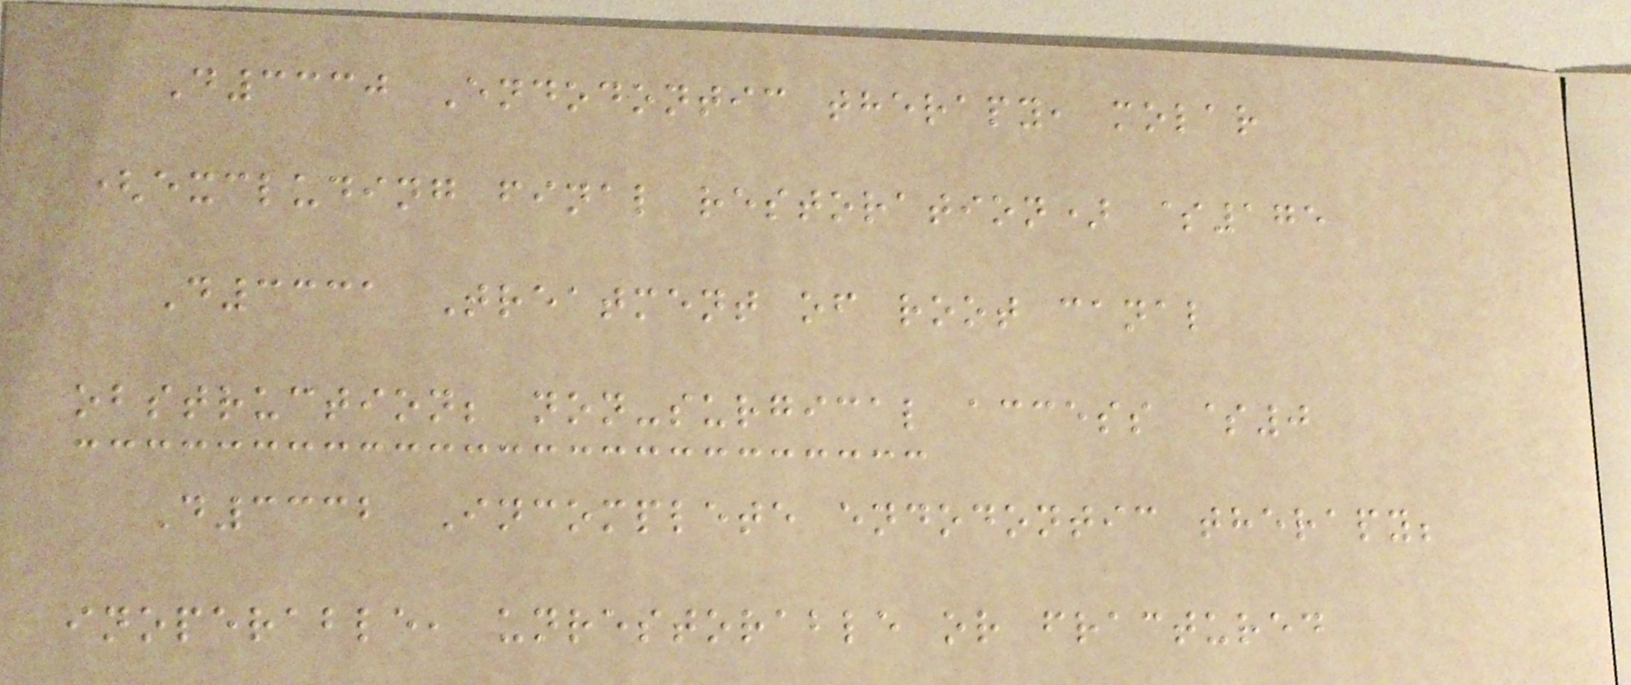D3330 Endodontic therapy, molar
(excluding final restoration) $175
D3331 Treatment of root canal
obstruction; non-surgical access $0
D3332 Incomplete endodontic therapy;
inoperable, unrestorable or fractured
